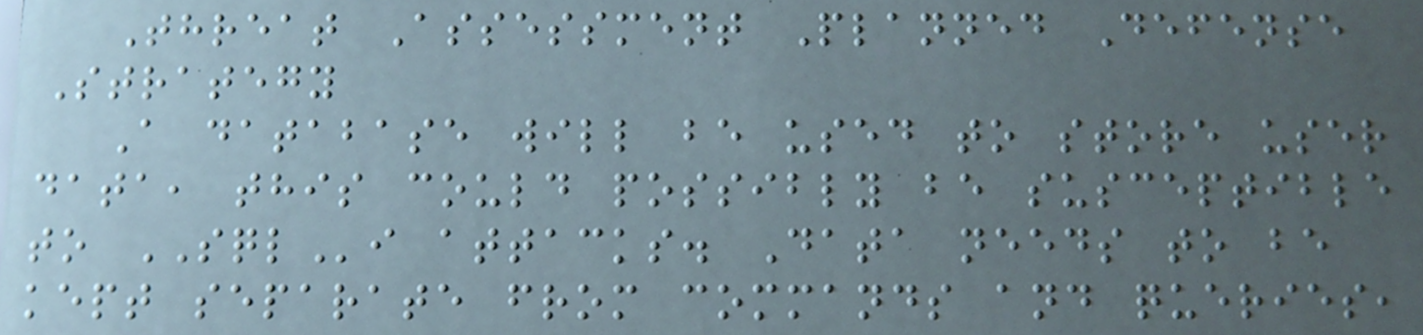Threat Assessment Planned Defense
Strategy
A database will be used to store user
data, this could possibly be susceptible
to SQLi attacks. Data needs to be
kept separate from commands and queries,
